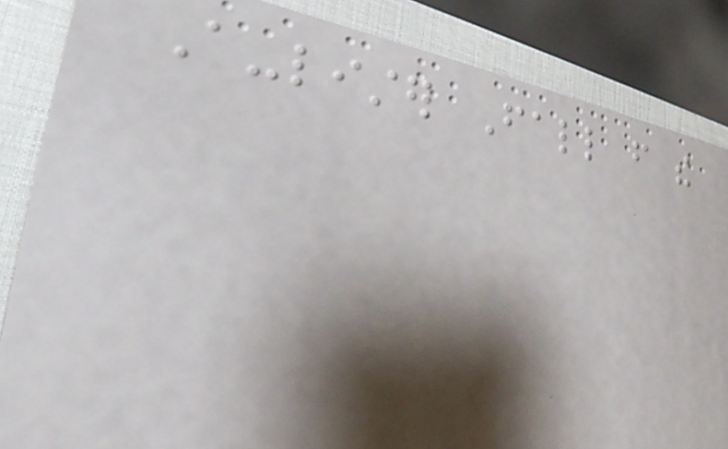A-lister Fall from the
